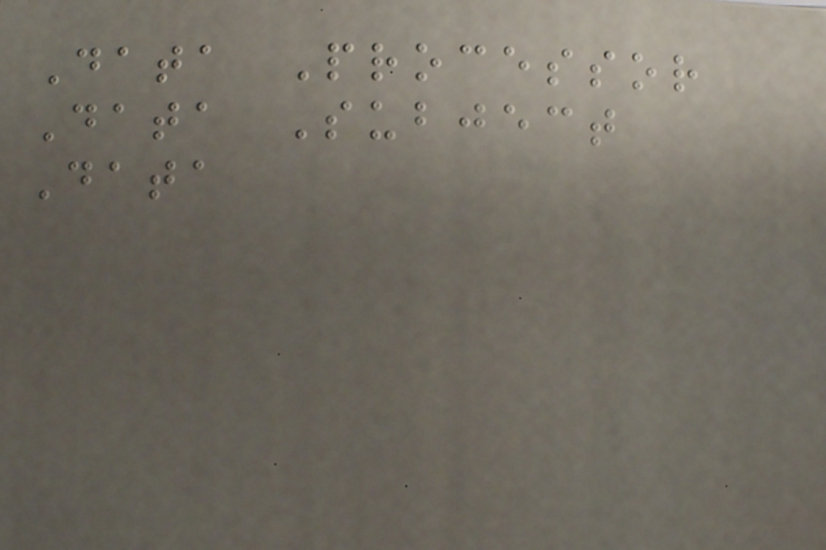Data Processor
Data Subject
Data
